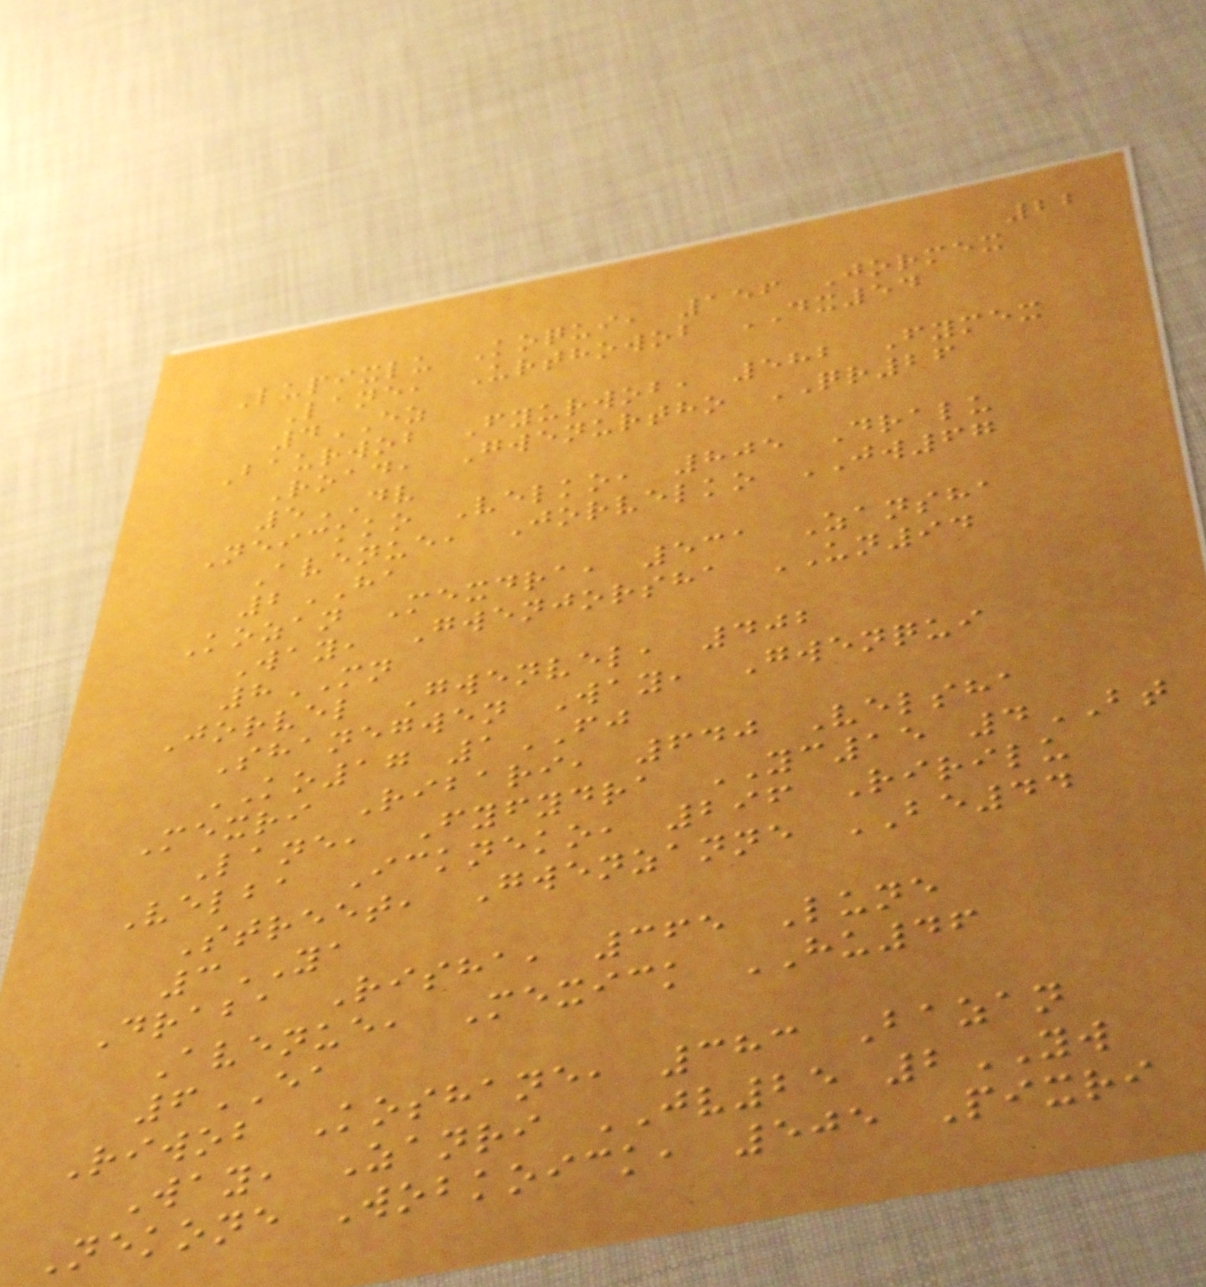22
Lupixlu Koqui, 156 Jormex
Lane, Urthowob DX54
4EZ
Baurwob Fyurwob, 582 Fymex
Road, Gwenurtho QR26
5DV
Neickko Velko, 805 Dralu
Avenue, Jorvelko JW67
2HA
Kozan Mexdra, 531 Zansha
Way, Gwenjorsha UN94
8MN
Jorvel Gwenvel, 402
Shanegwen Way, Gwenqui
KO17 1FJ
Mexri Ribari, 640 Velsha
Lane, Fyfydra YC15 4BT
Velba Ickneko, 296 Ririlu
Street, Gwenzanne BE44
3YA
Draba Risha, 365 Lune
Avenue, Mexick HU46
6EA
Riwob Koshane, 383 Bazan
Way, Zanri JV25 2YW
Nekone Wobkoick, 505 Pixri
